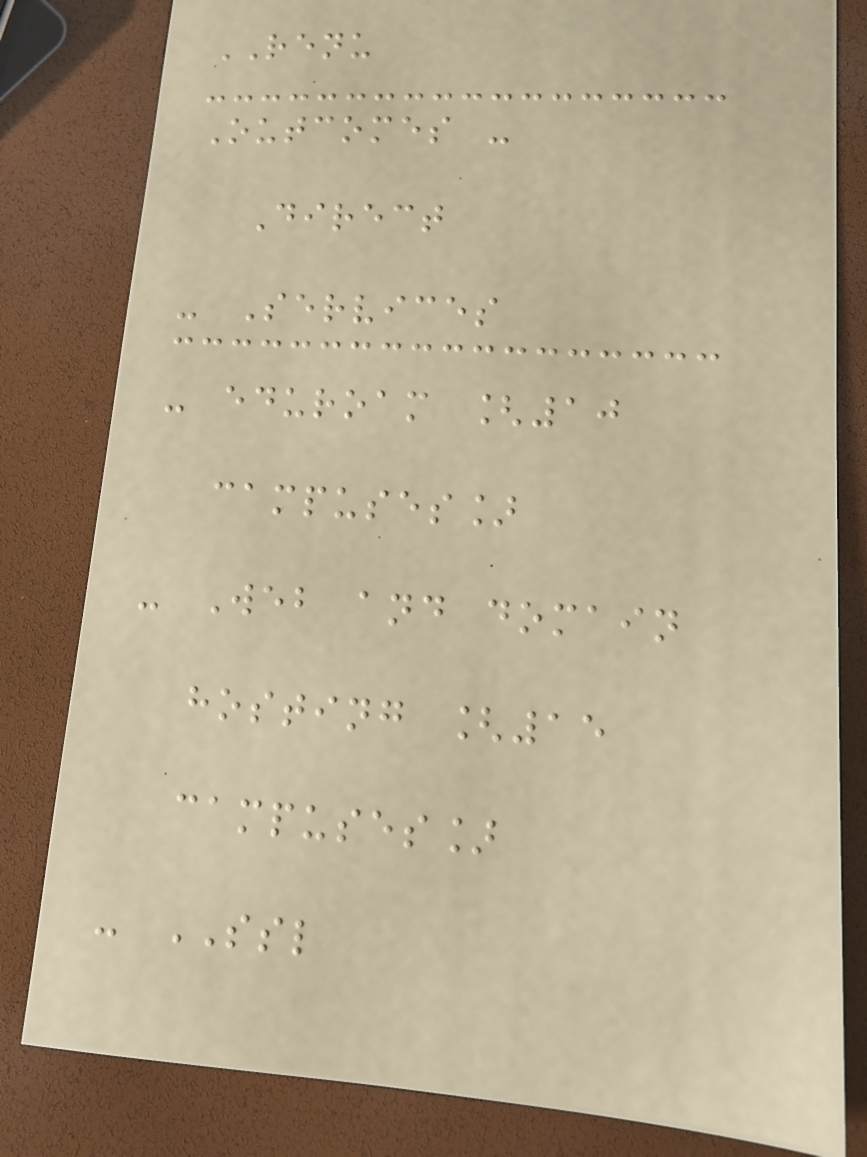RENU
Outcomes -
Direct
- Services
- eduroam [10
campuses]
- Web and domain
hosting [15
campuses]
- SSL
